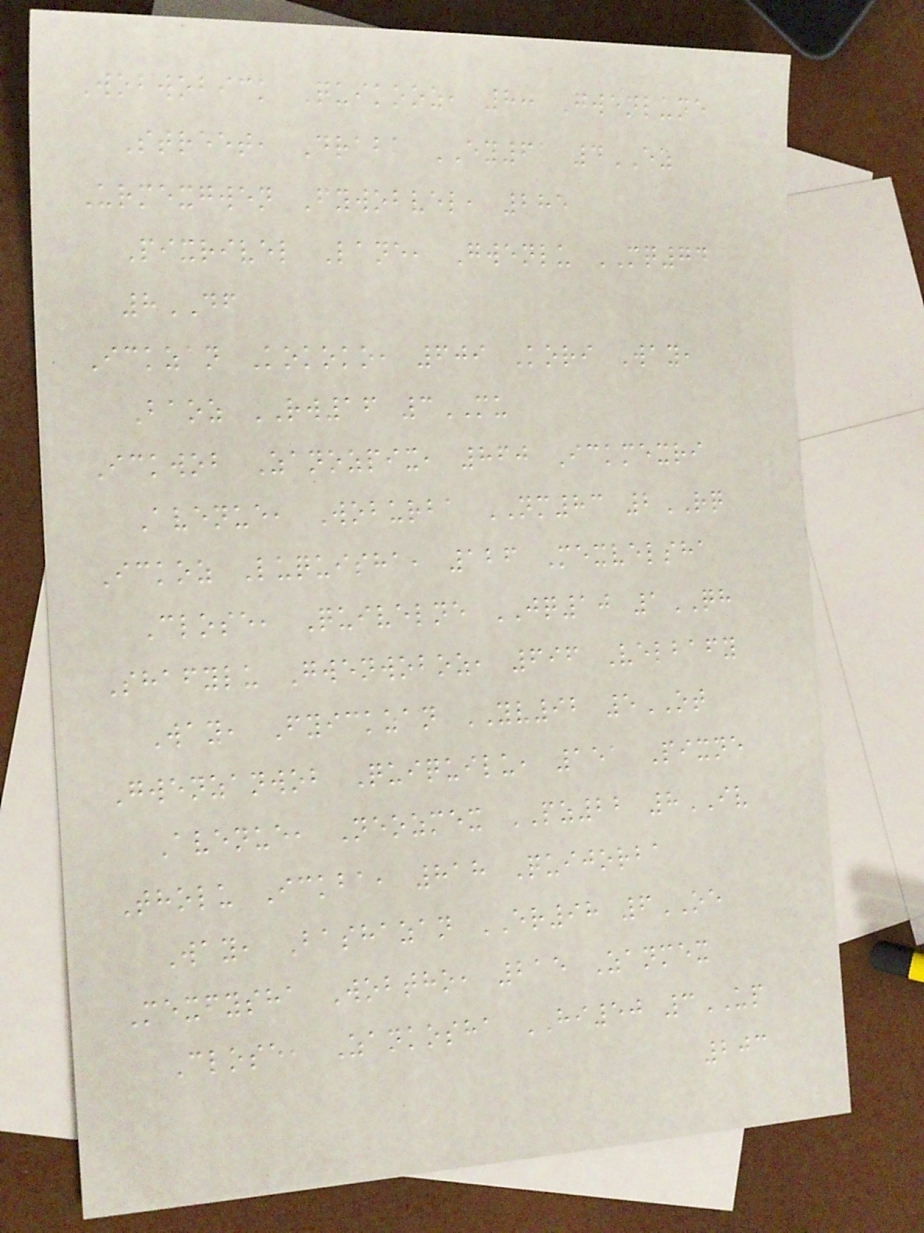Wobwobick Quikooz, 80 Gwenlune
Street, Draba EY61 4EZ
Urmexgwen Fywobvel, 285
Pixrivel Lane, Gwenlu MQ74
8DF
Ickzan Kokoko, 609 Kori Way,
Baoz RW16 3MU
Ickwob Zanozpix, 860 Ickmexri
Avenue, Woburba NM83 2RQ
Ickoz Luquisha, 126 Mexvelsha
Close, Quivelne JQ10 1QH
Shafylu Gwenwoboz, 696 Velbafy
Way, Fyickzan YV92 5OT
Gwenzanwob Quiquilu, 151 Pixne
Avenue, Neozmex PZ22 8IV
Tholu Ickba, 818 Quijorba
Way, Bashazan ER98 6OE
Mexfysha Wobtho, 215 Zanmex
Close, Zankosha HI50 3UP
203
